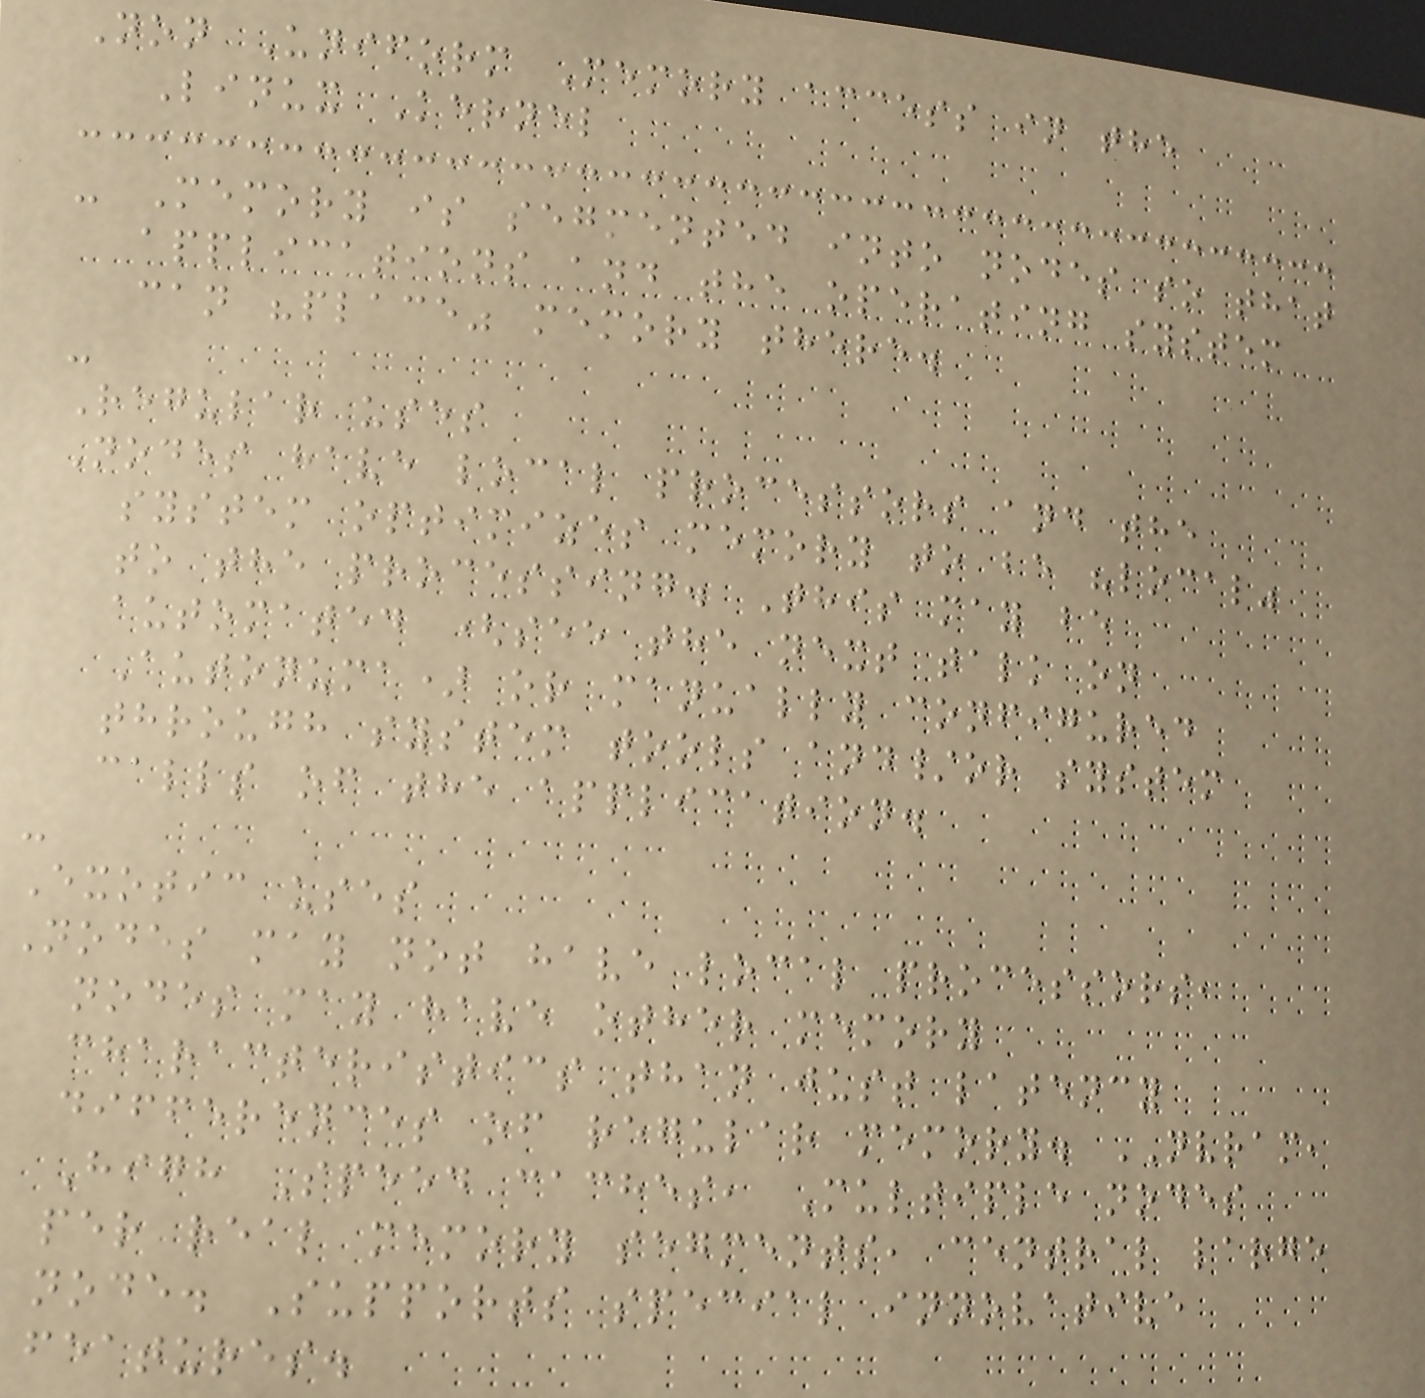Non Uniform Memory access in the
Linux Kernel
- Memory is segmented into nodes so that
applications and the operating system
can "place" memory there.
-
Regular uses
Nodes have local processors and the
system optimizes memory to be "local"
to the processing. This may be
automated (see the next talk on
Autonuma) or manually configured
through system tools and/or system
calls of the application.
-
Exotic uses
Nodes may not have local processors,
nodes may have other memory
characteristics than just latency
differences of regular memory. NVRAM,
High Speed caches, Multiple nodes
per real memory segments, central large
node. Supports special innovative
features.
